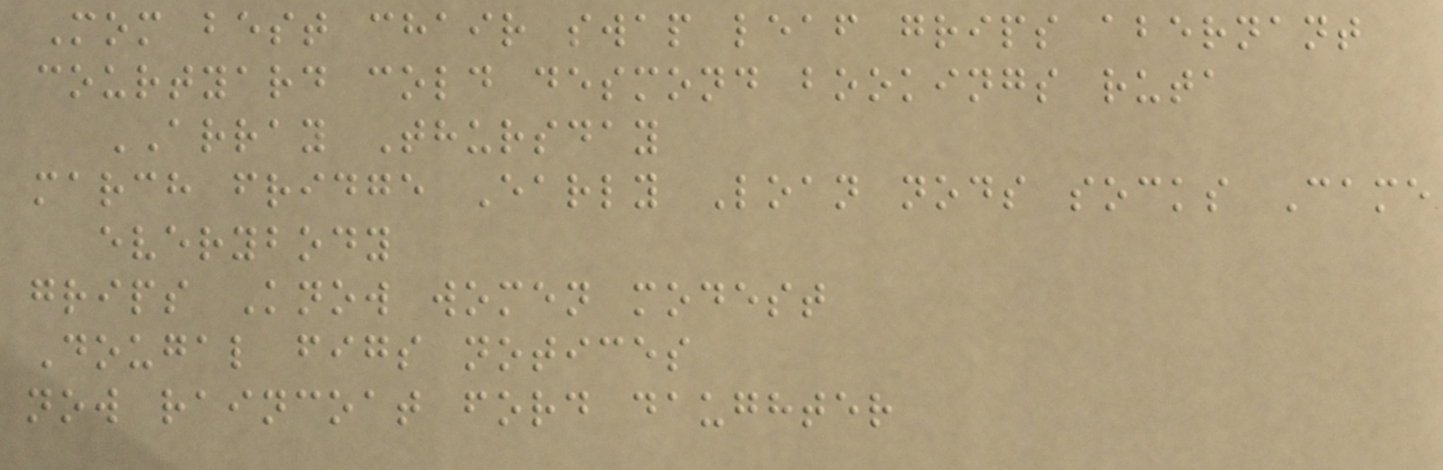Mom best chair swap leaf grips abernant
courtyard cold desmond bookings ruta
ARRAY Thursday
march fridge Early Loan nods socks Came
everybody
grips Know women modest
Dougal figs notices
now raincoat ford daughter
